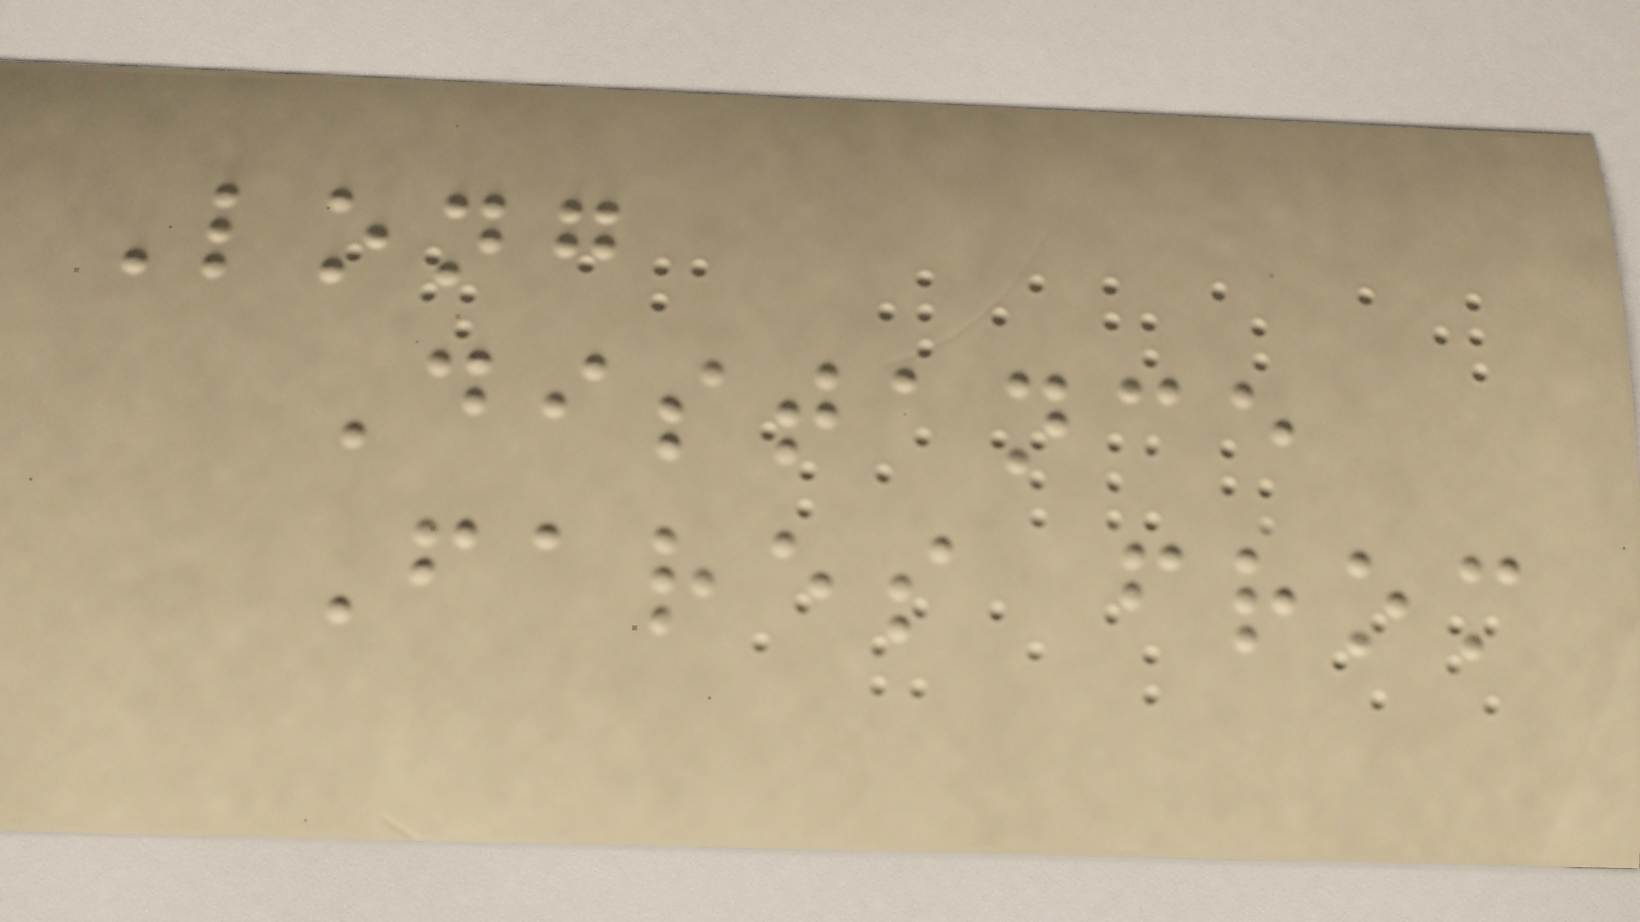Long
Distance
Fares from
